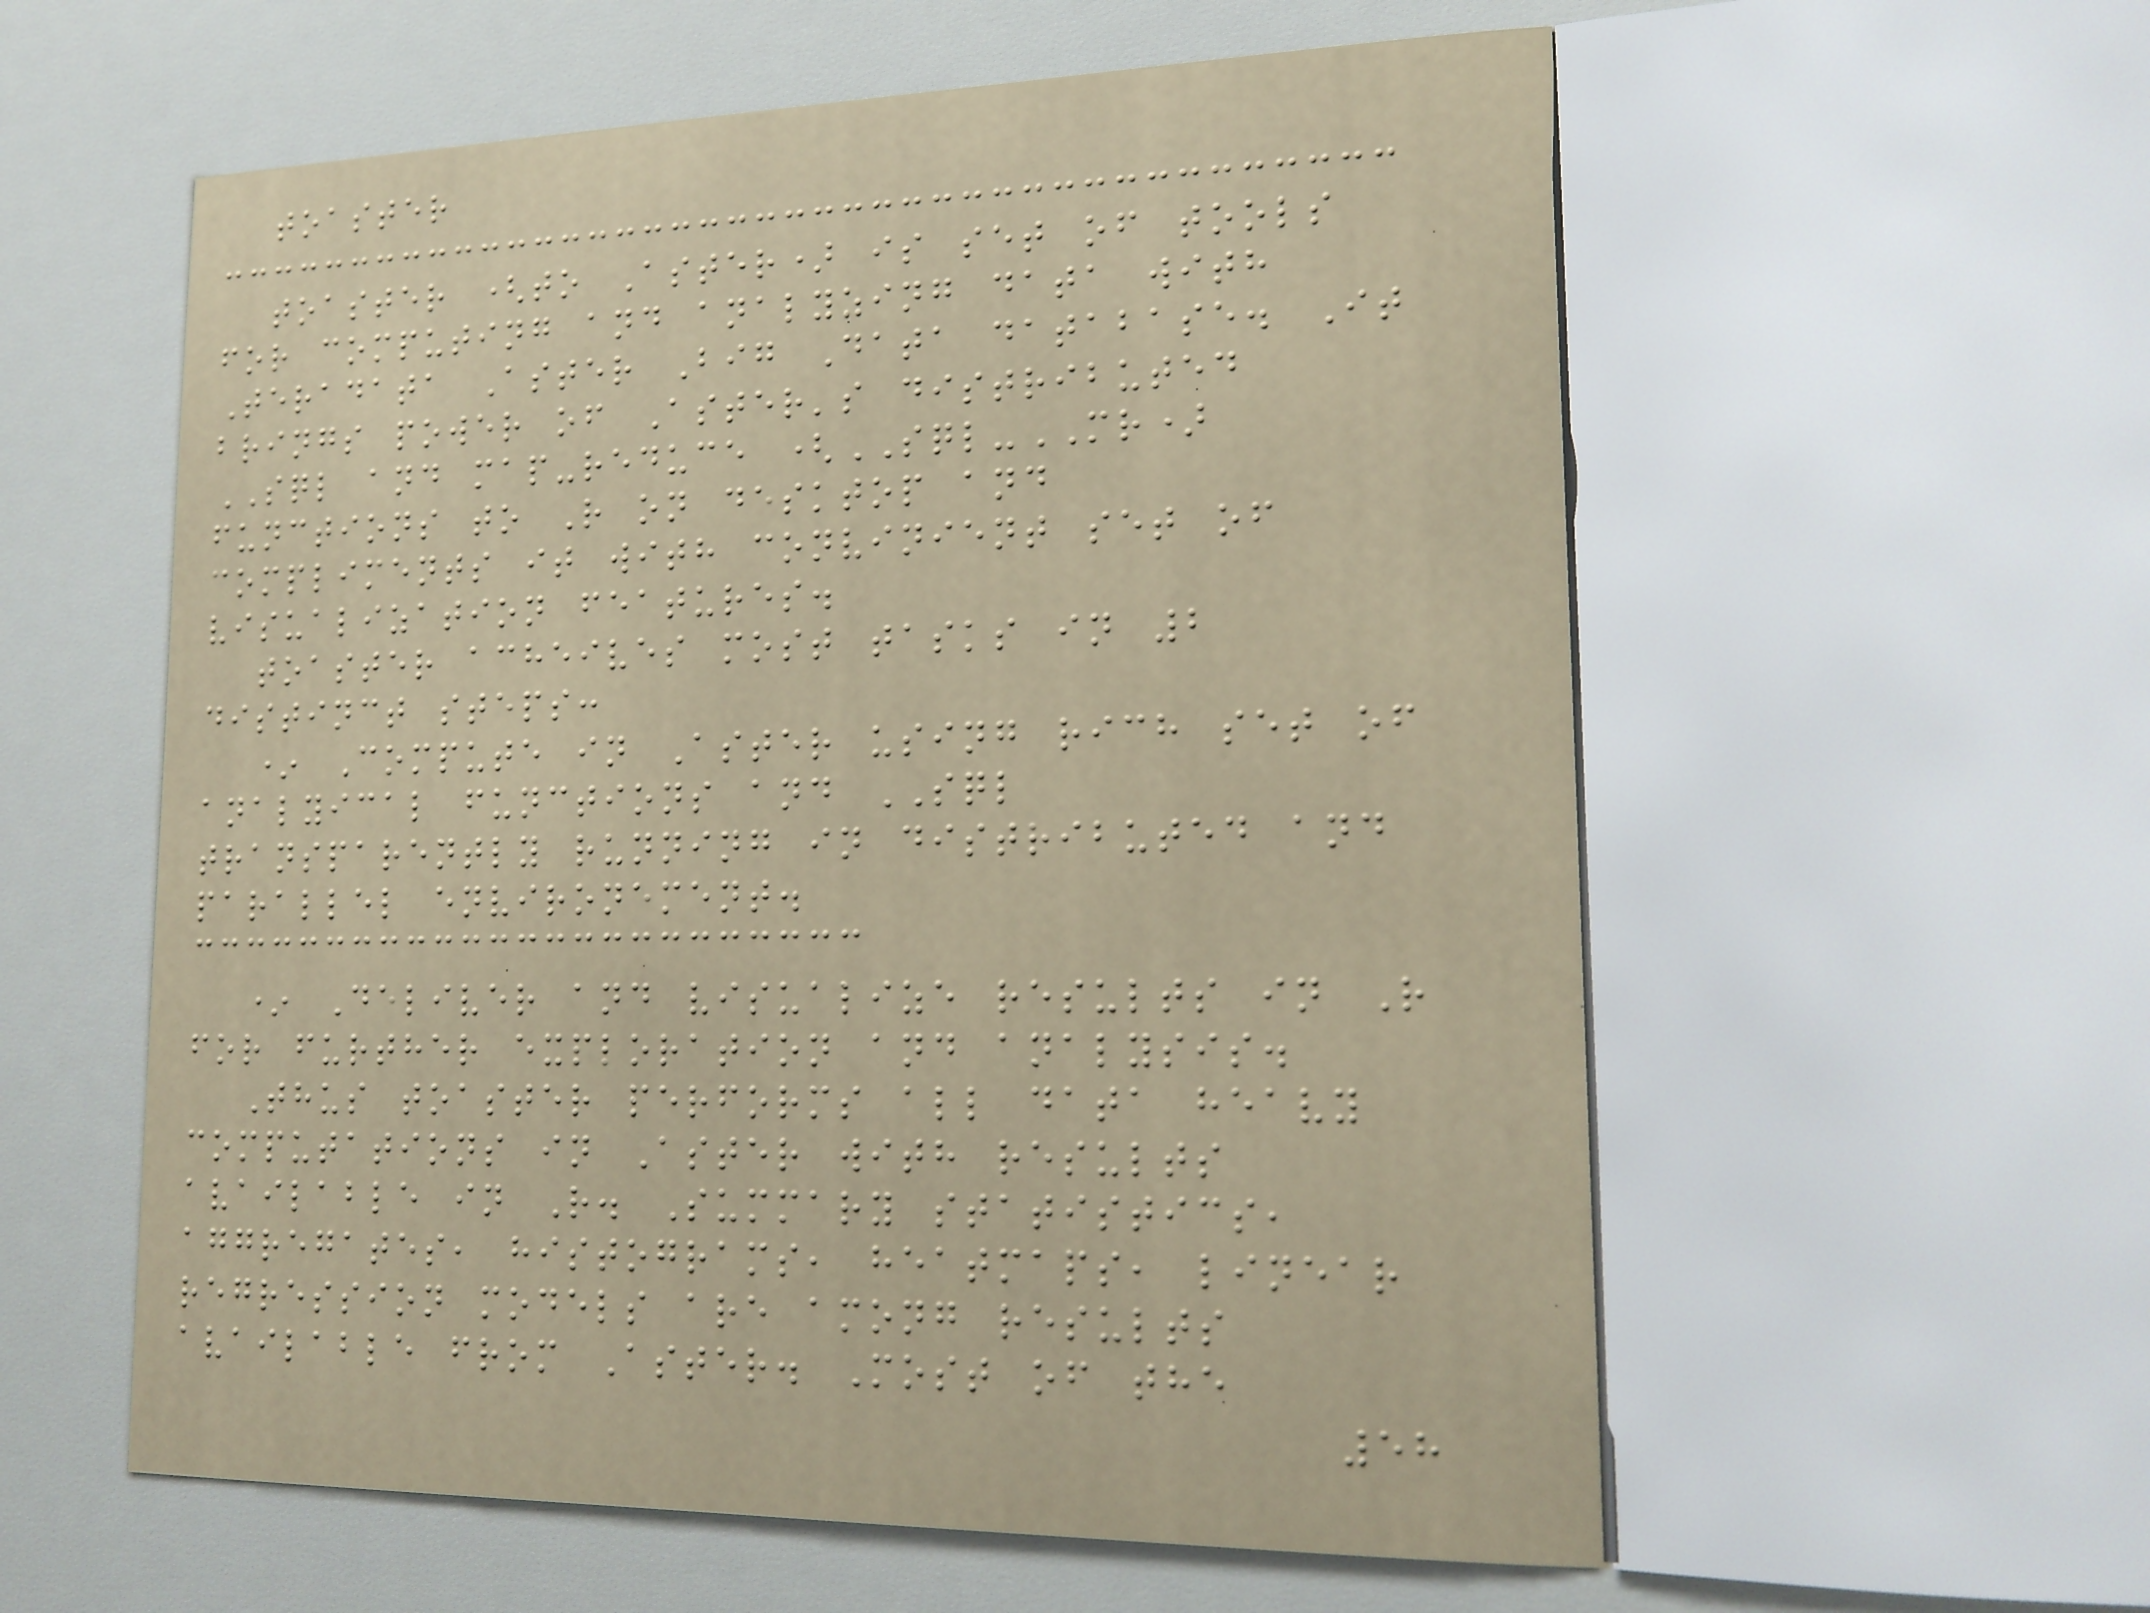toaster
toaster (to Aster) is set of tools
for computing and analyzing data with
Teradata Aster Big Data database. It
brings power of Aster's distributed
SQL and map-reduce (SQL-MR)
functions to R on desktop and
compliments it with convinient set of
visualization features.
toaster acheives most tasks in 2
distinct steps:
* Compute in Aster using rich set of
analyical functions and SQL
transparently running in distributed and
parallel environement.
* Deliver and visualize results in R
for further exploration and analysis.
Thus toaster performs all data heavy
computations in Aster with results
available in R. Summary statistics,
aggregates, histograms, heatmaps, linear
regression models are among results
available from Aster. Most of the
58
